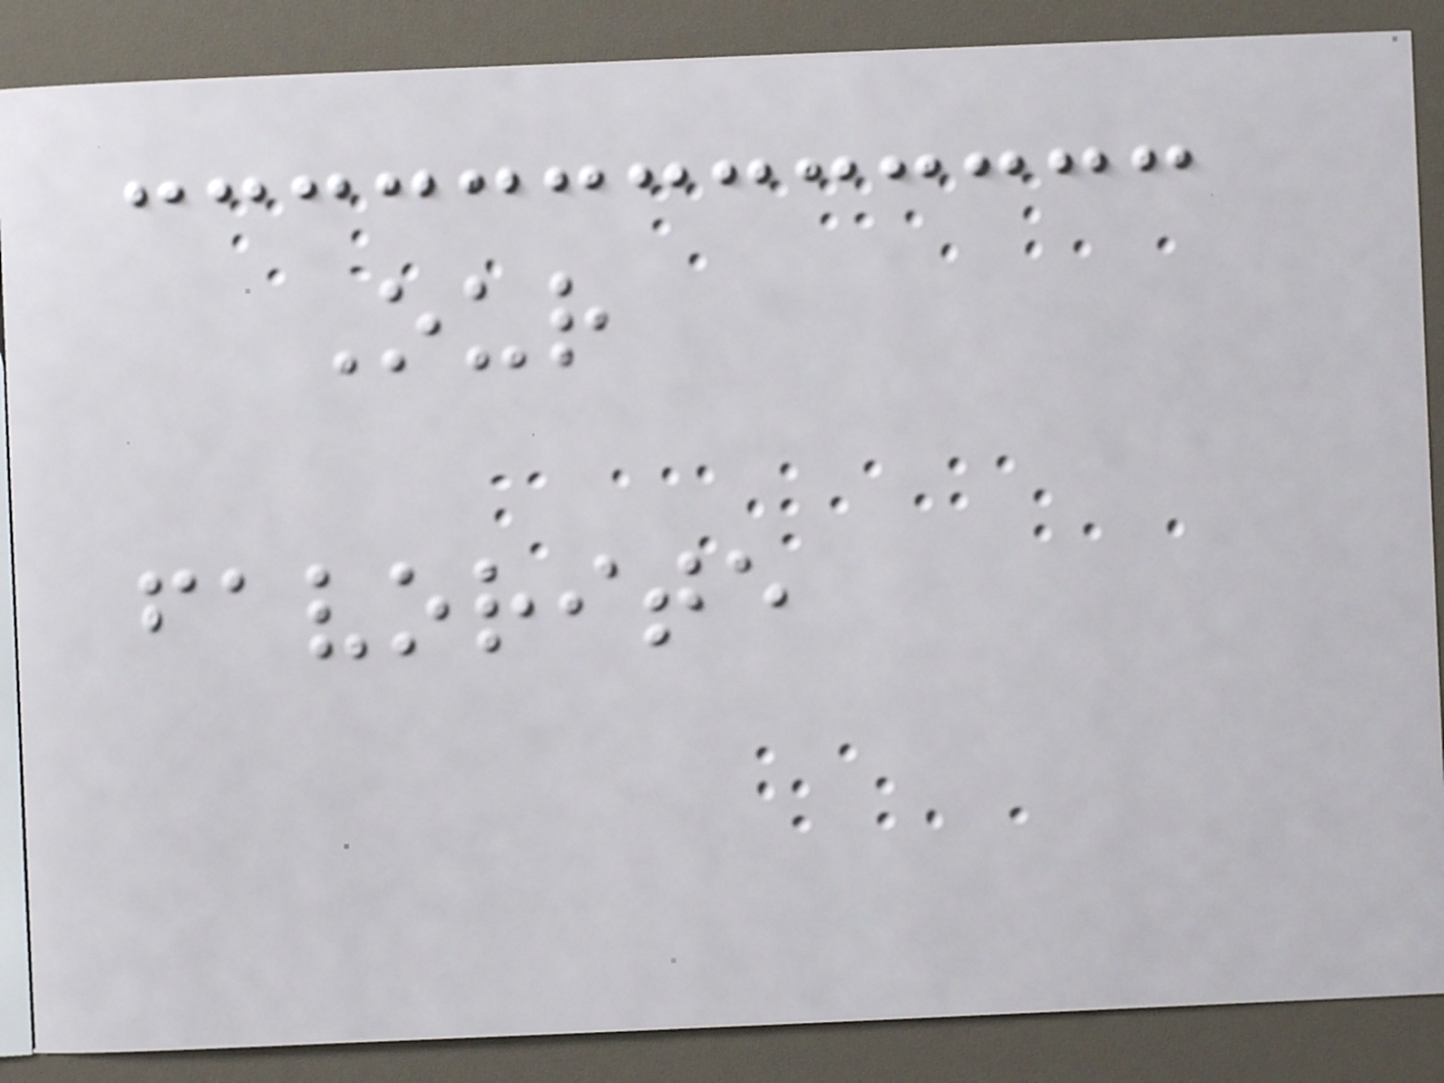Our
favorite
